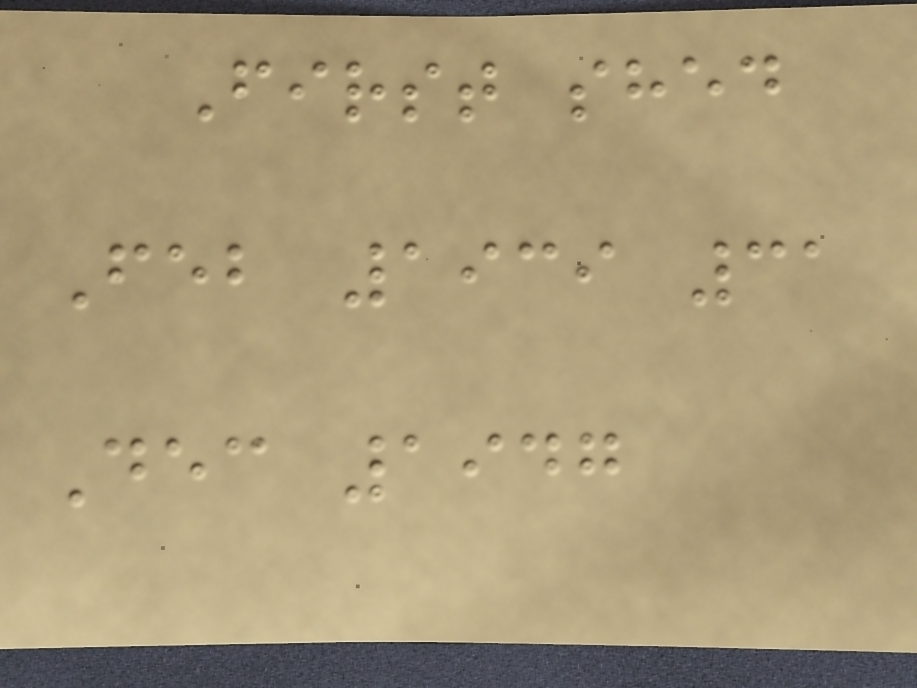First shed
Feb 1939 31
Dec 1947
